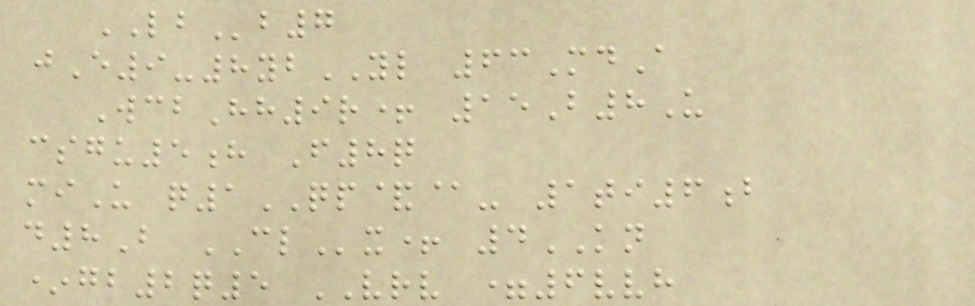LBb7
jE9-8ybYL 63MdA
WcbHh9r+ 15B8U
csgu5h F8q
miU q1QP&@- 1ti6b
d8B CLx+ 4KN
*gb2q5 VRV =6vvh
